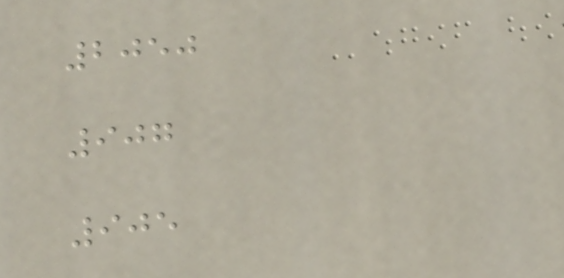2050
907
905
